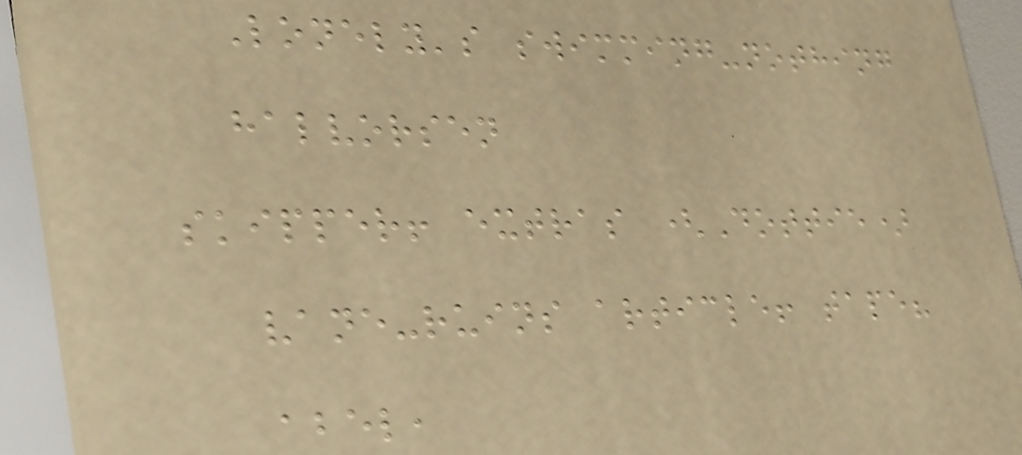Lonely's swimming-nothing
halvorsen
skipper! extras (Dottie)
vane-ruins article! tape?
abel,
